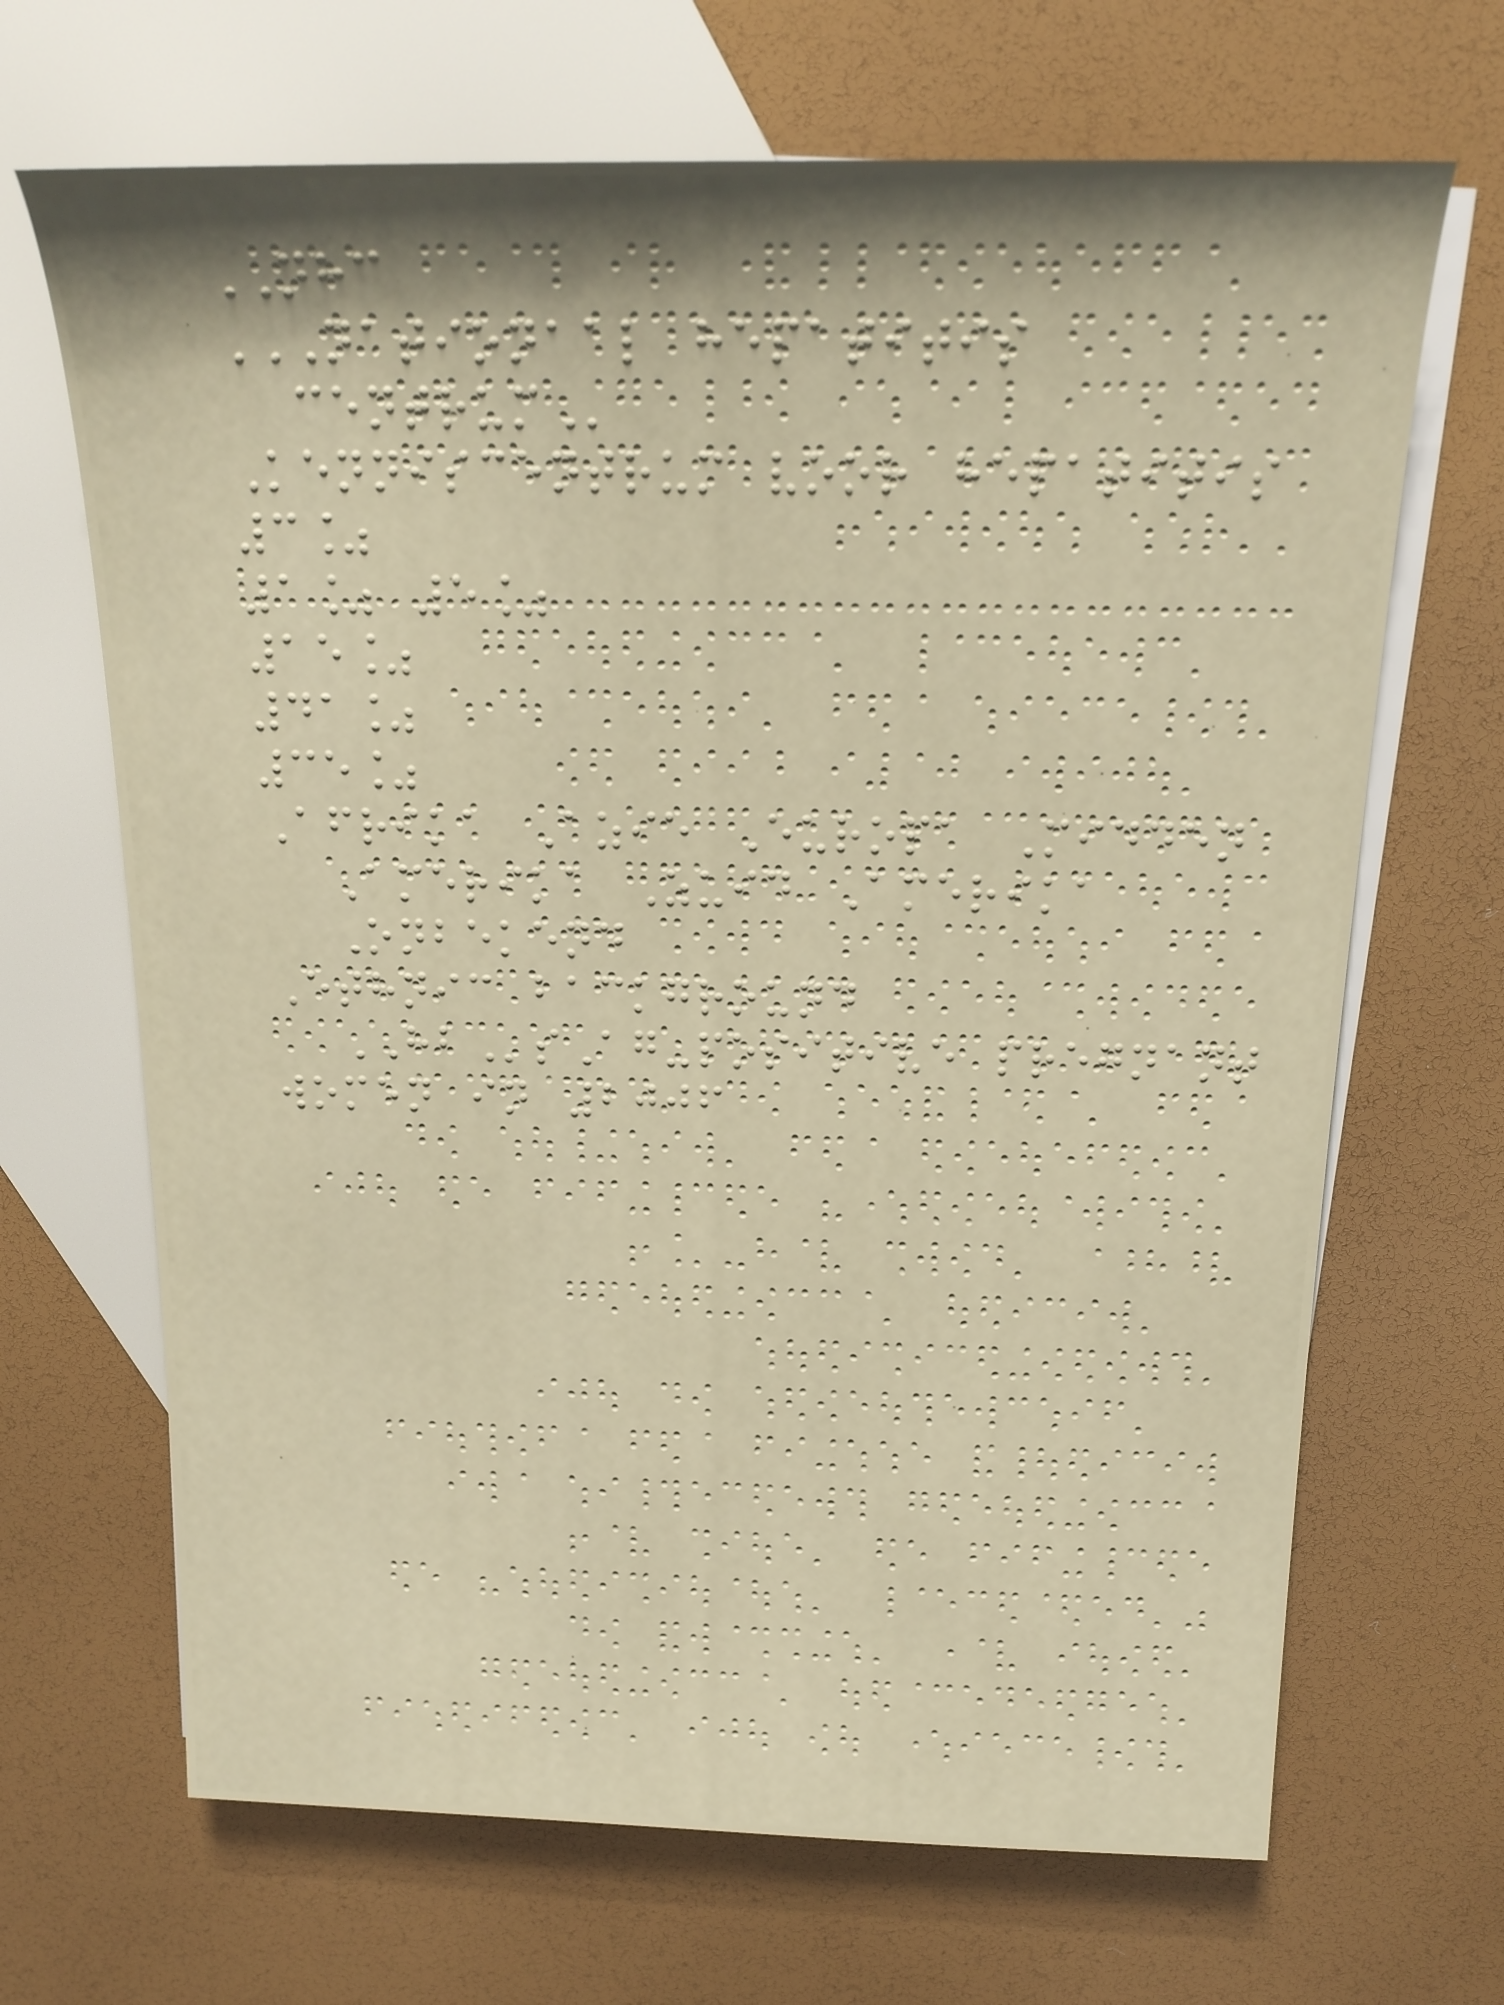NHC
NATIONAAL HEPATITIS
CENTRUM
Kenniscentrum voor hepatitis
3%
1% 5%
15%
41%
35%
Afrika Azie Europa Midden
Amerika Zuid Amerika
Onbekend
Ethnic background
HBsAg-positive pregnant
women in 2006
